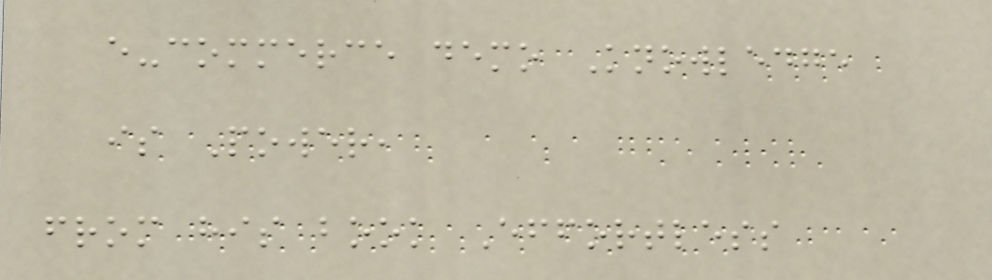e-commerce demo Knowledge
is Power,
from his book Effortless
